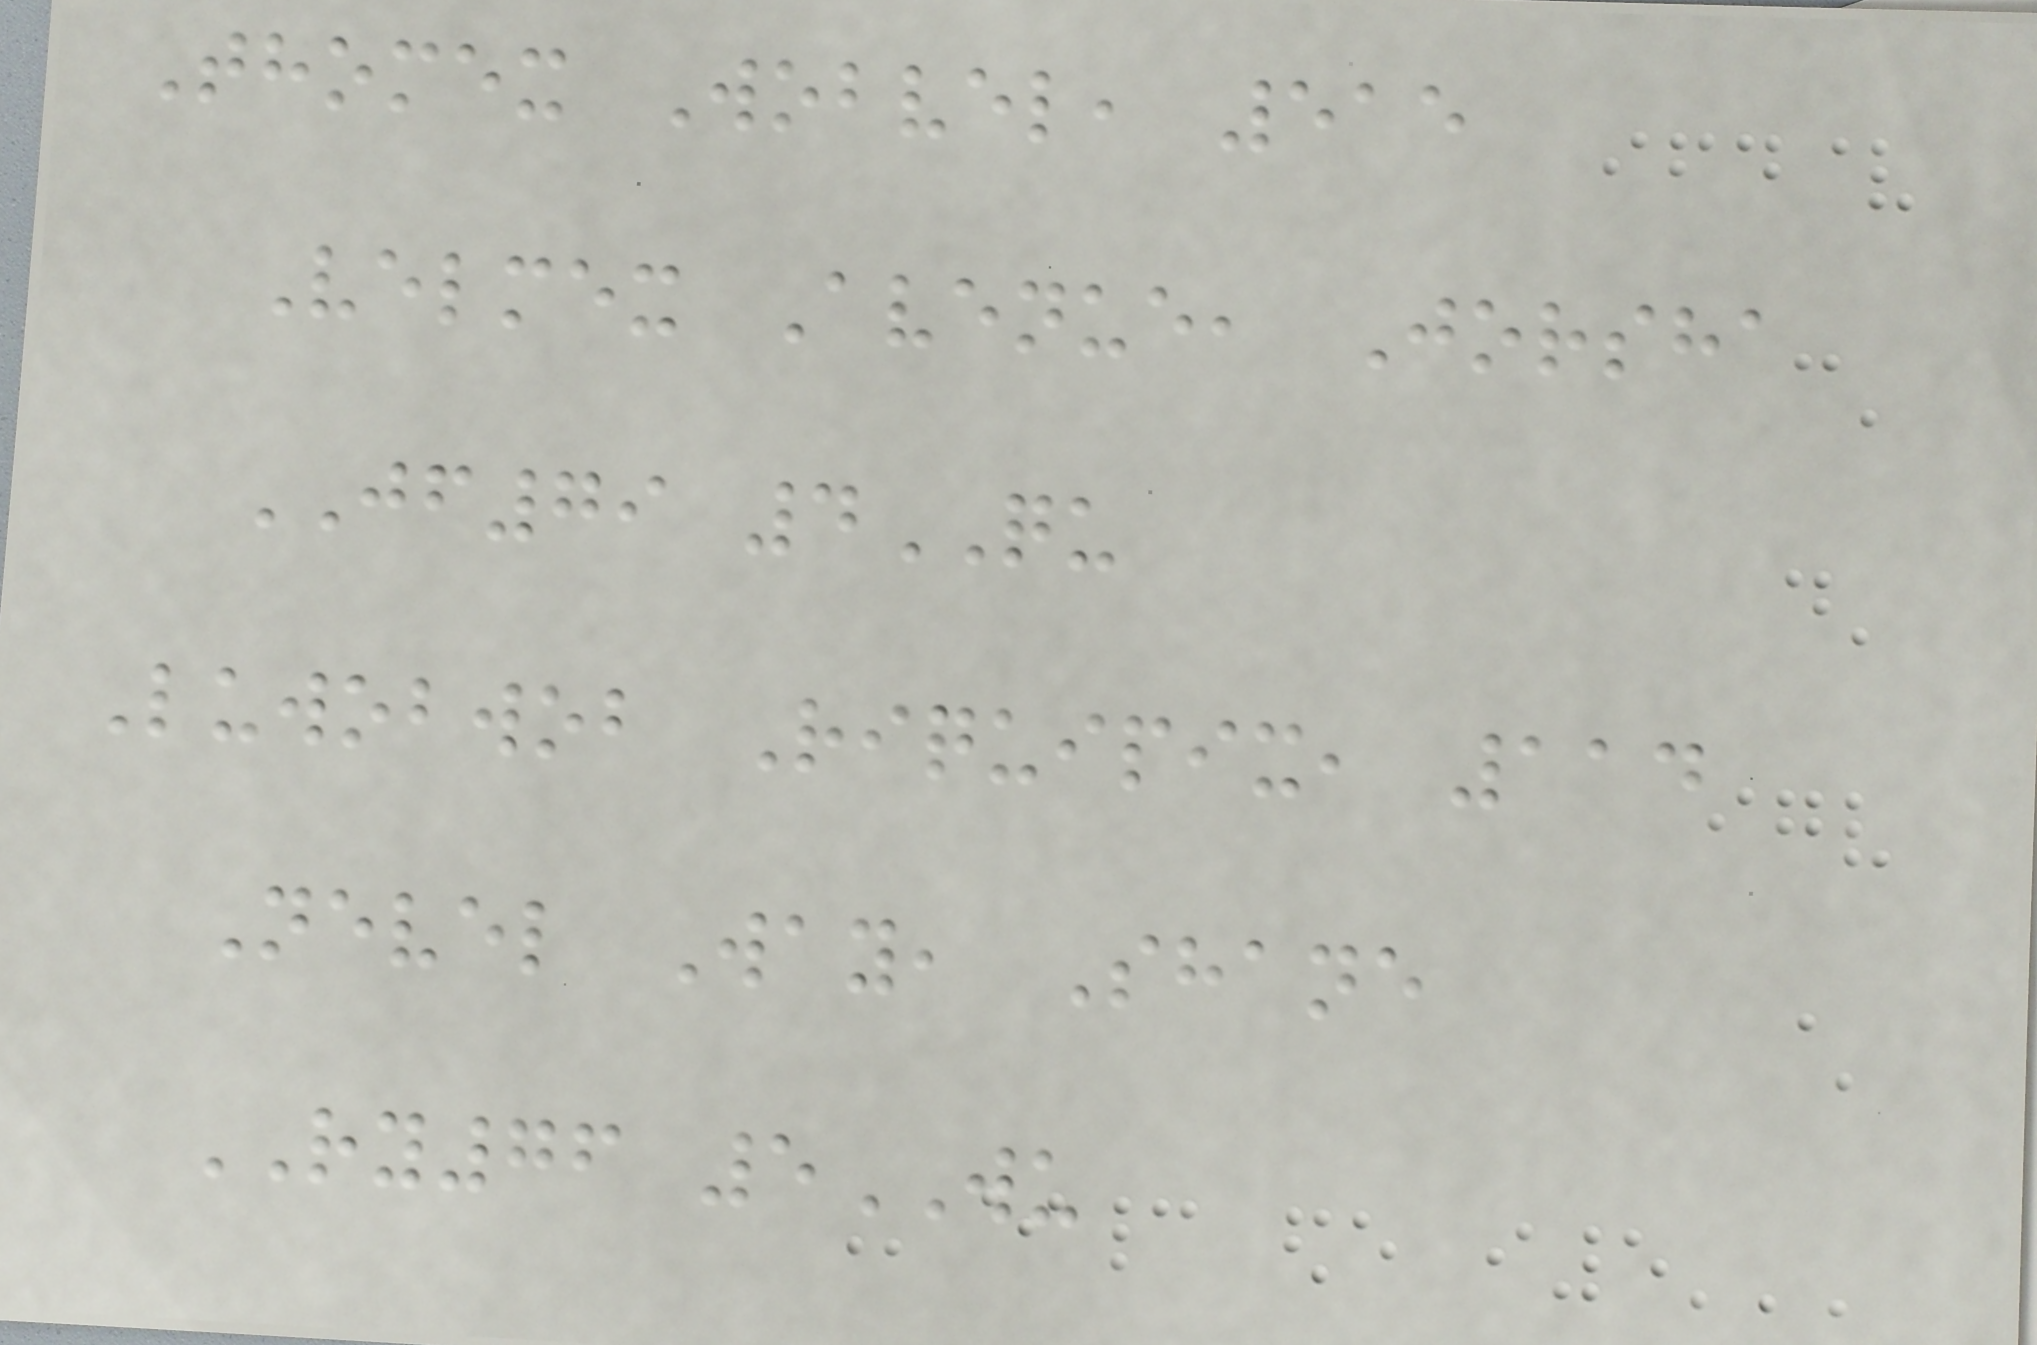Thomex Wobvel, 515
Velmex Avenue, Jorsha
JF79 4QU
Luwobwob Riquipix, 114
Nevel Way, Shane
RY76 5WU
